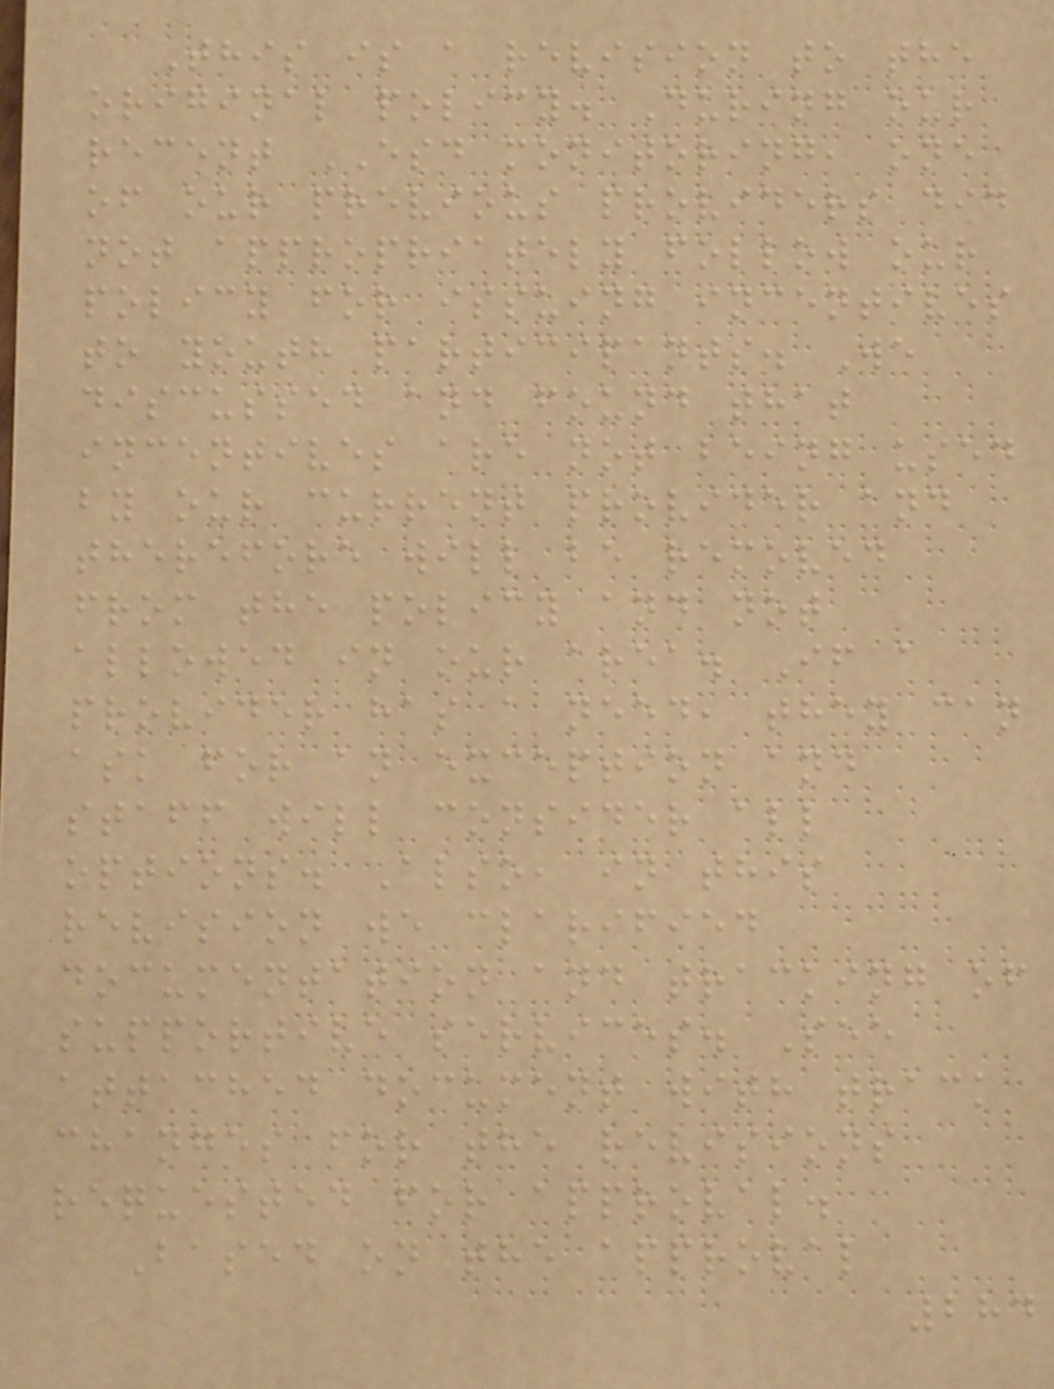This is a revision to the
original policy. During our
recent ESD monitoring, one
of our previous providers did
not appropriately follow our
policy for issuing incentives
to youth participants. We
discussed and found that
incentives are not being used
by our current provider and
therefore will be removed
from the policy and not
allowed in our area. If a
provider has a need, they can
ask for an exception and
staff will consider all
options. Also, in this
revision we clarified
documentation and tracking of
supportive services. See
attached document with track
changes for the revisions
requested for approval.
Based on the approval
284
